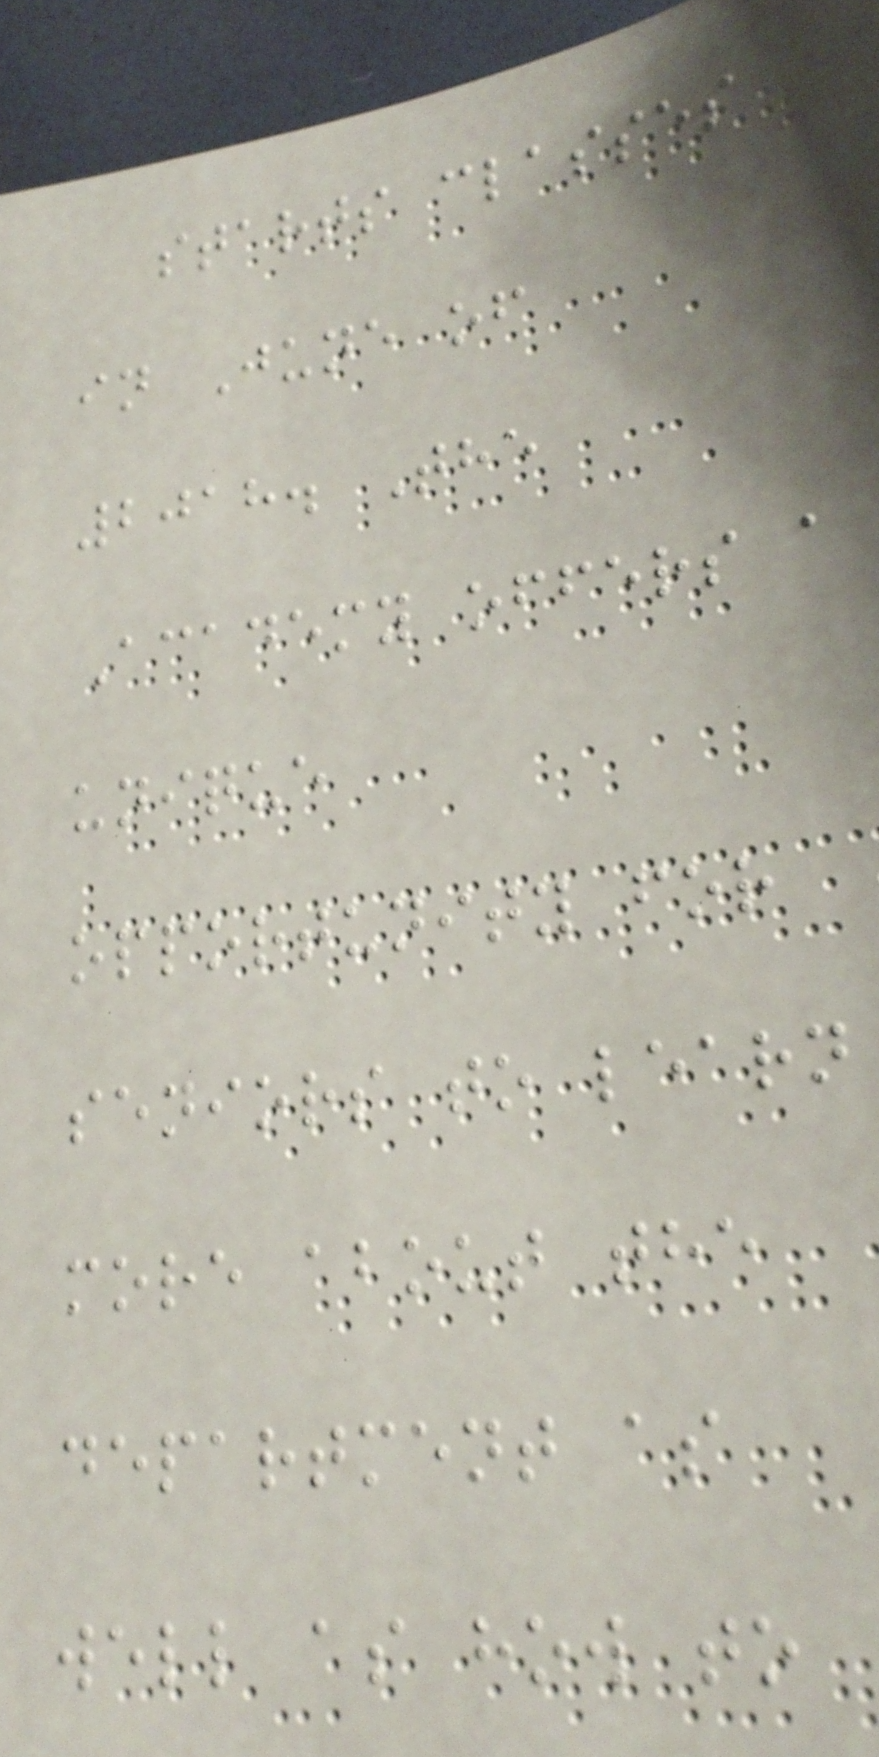starts classes
in June of
2018. The
Academy offers a
unique
opportunity for
seniors to learn
more about the
department as
well as how to
